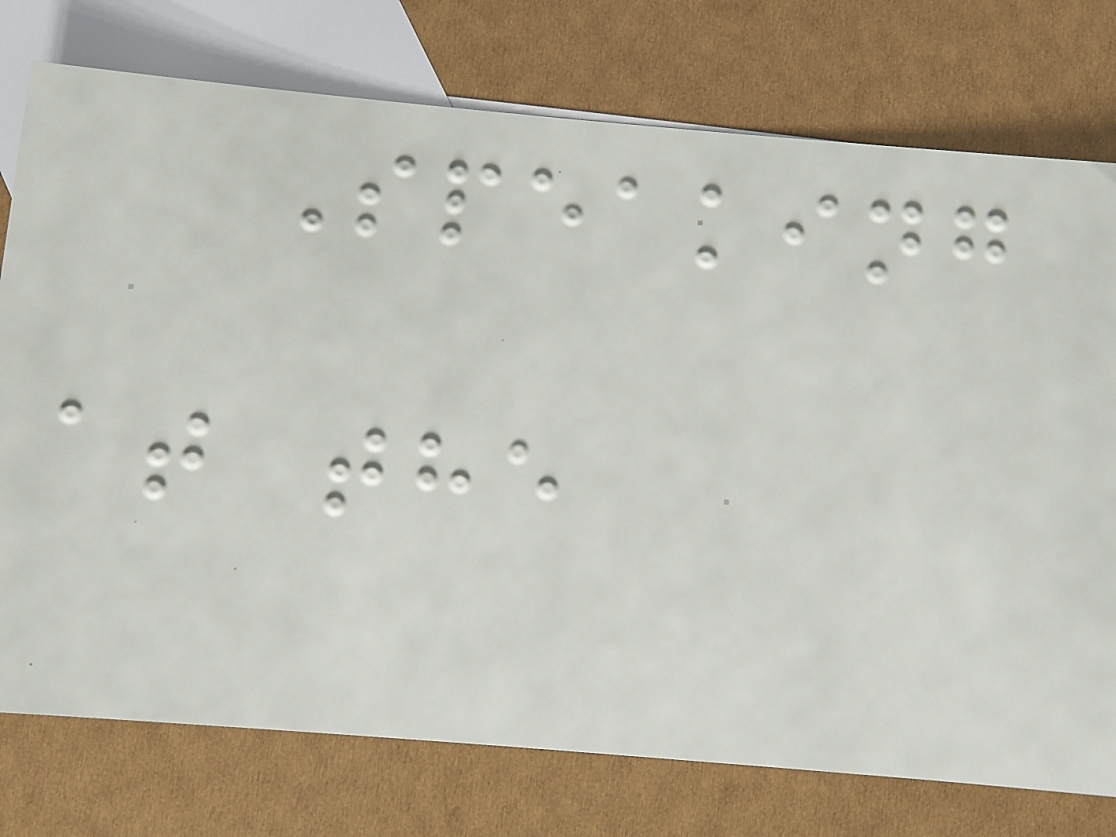Speaking
at the
